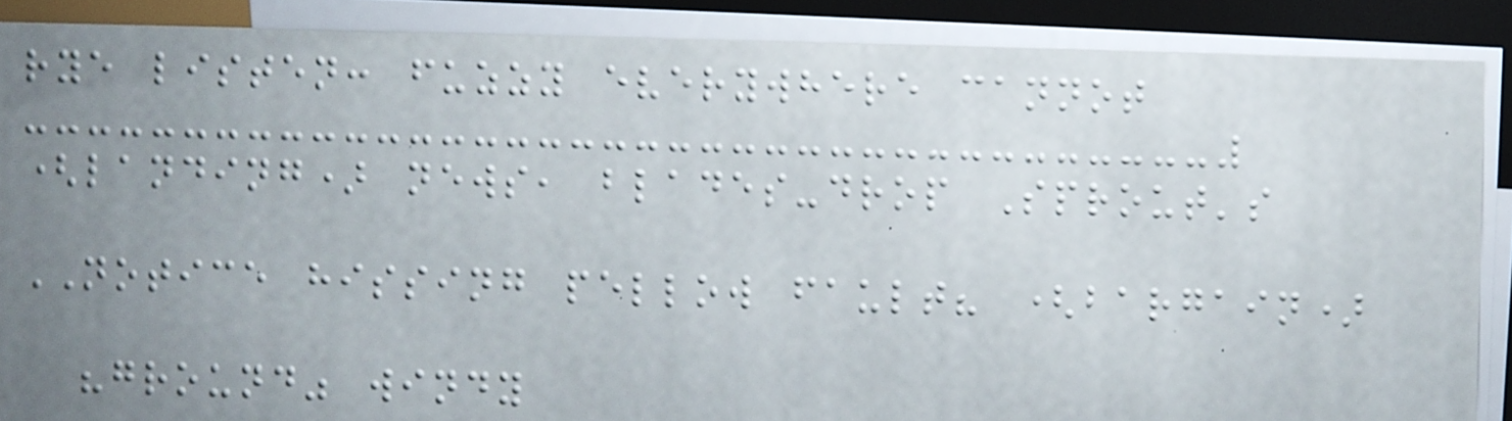rye listen: fuzzy everywhere cannot
(landing) news, blades-drop Sprout's
NOTICE hissing pellow fault? (bargain)
"ground" windy
